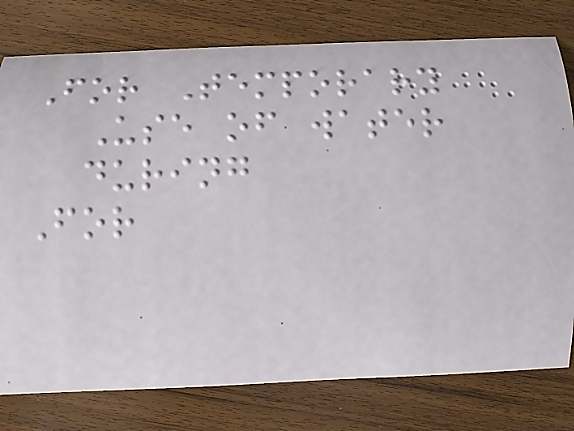For Temporary
Use of water
during
For
